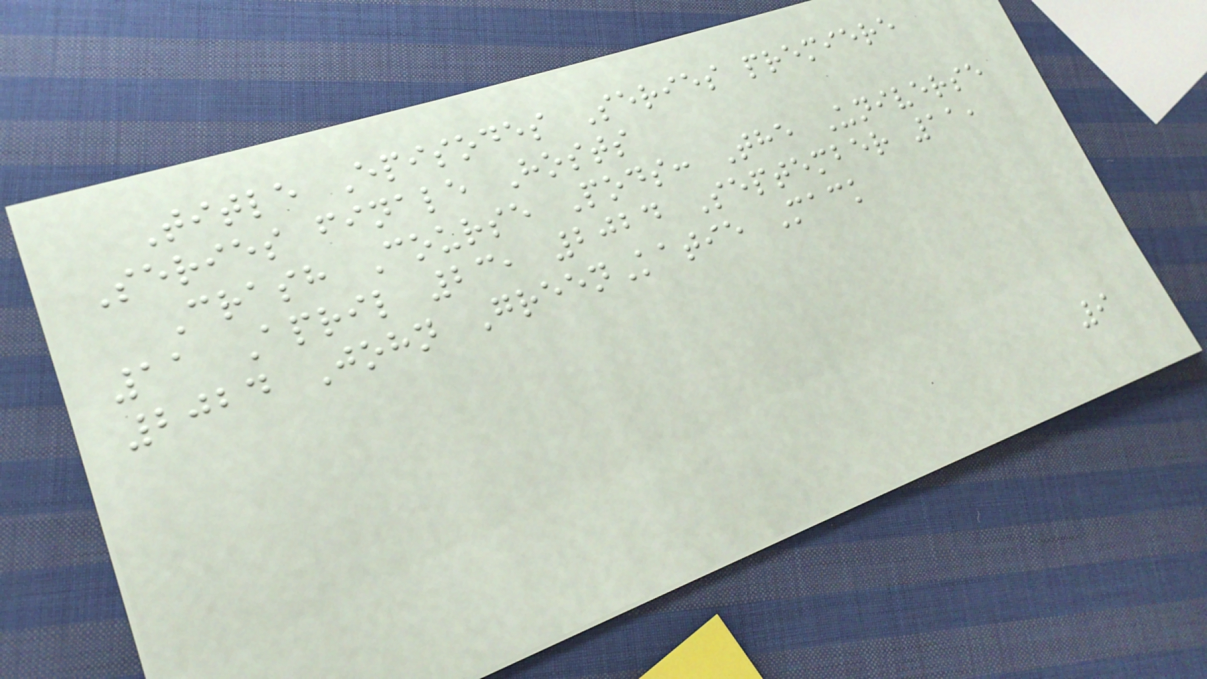Title Episodes Series premiere
Series finale Hosts
Crash Course Pods: The Universe
11 April 23, 2024 September 11,
2024 John GreenKatie Mack
9
